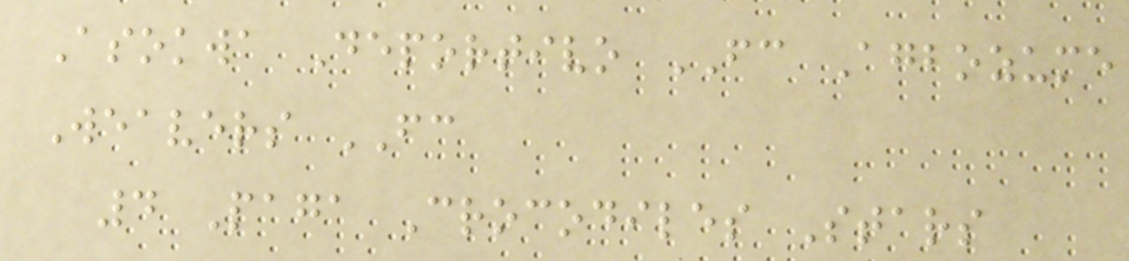Asokwa Deportivo FC Agbozume
Weavers FC
4 Paga Crocodiles Stars
